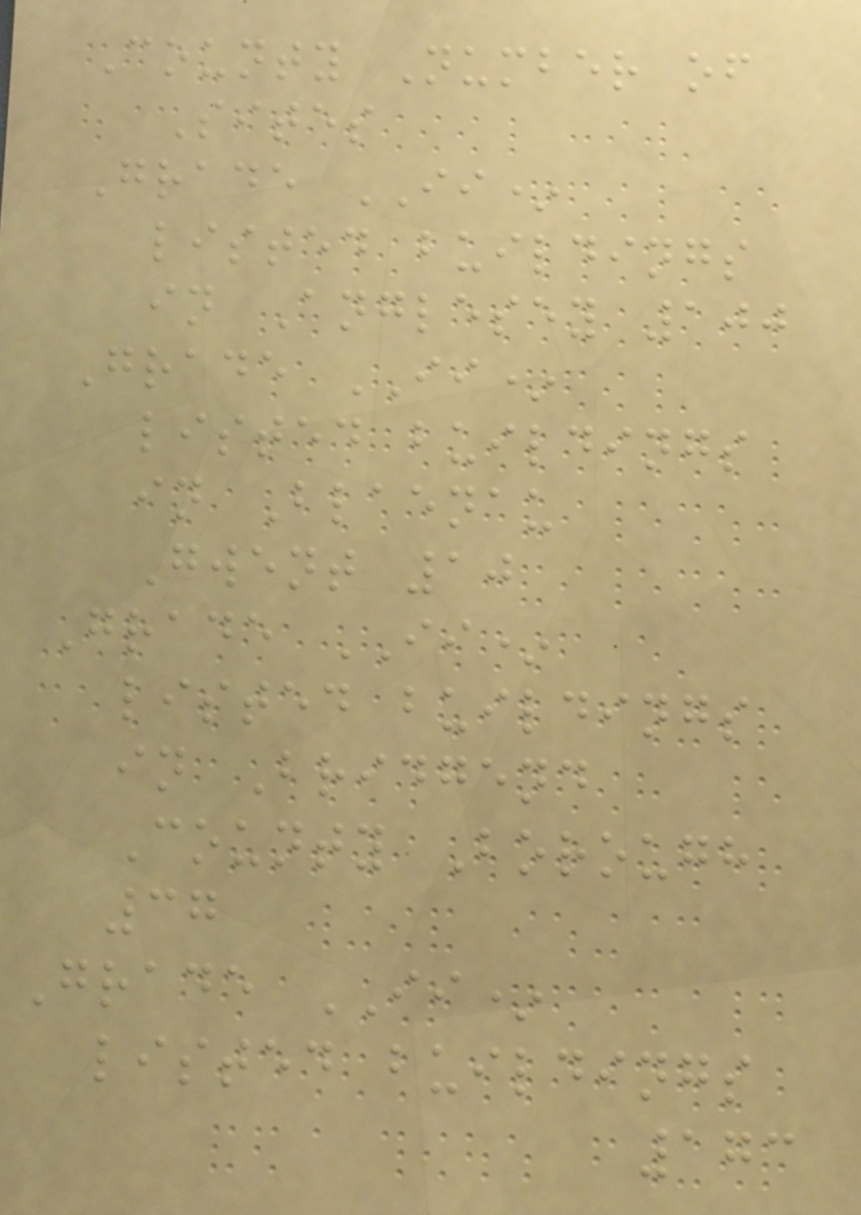County Number of
Sites
Grade II*
listed buildings
in Anglesey 100
Grade II*
listed buildings
in Blaenau
Gwent 10
Grade II*
listed buildings
in Bridgend
County Borough
37
Grade II*
listed buildings
173
